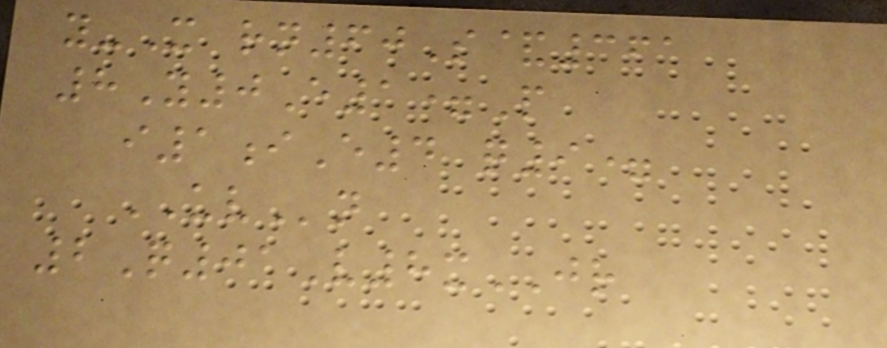y-X rn60S&361
8Y0E1=P
i1iE4 q9=
UVn
2Q01V8xJR
